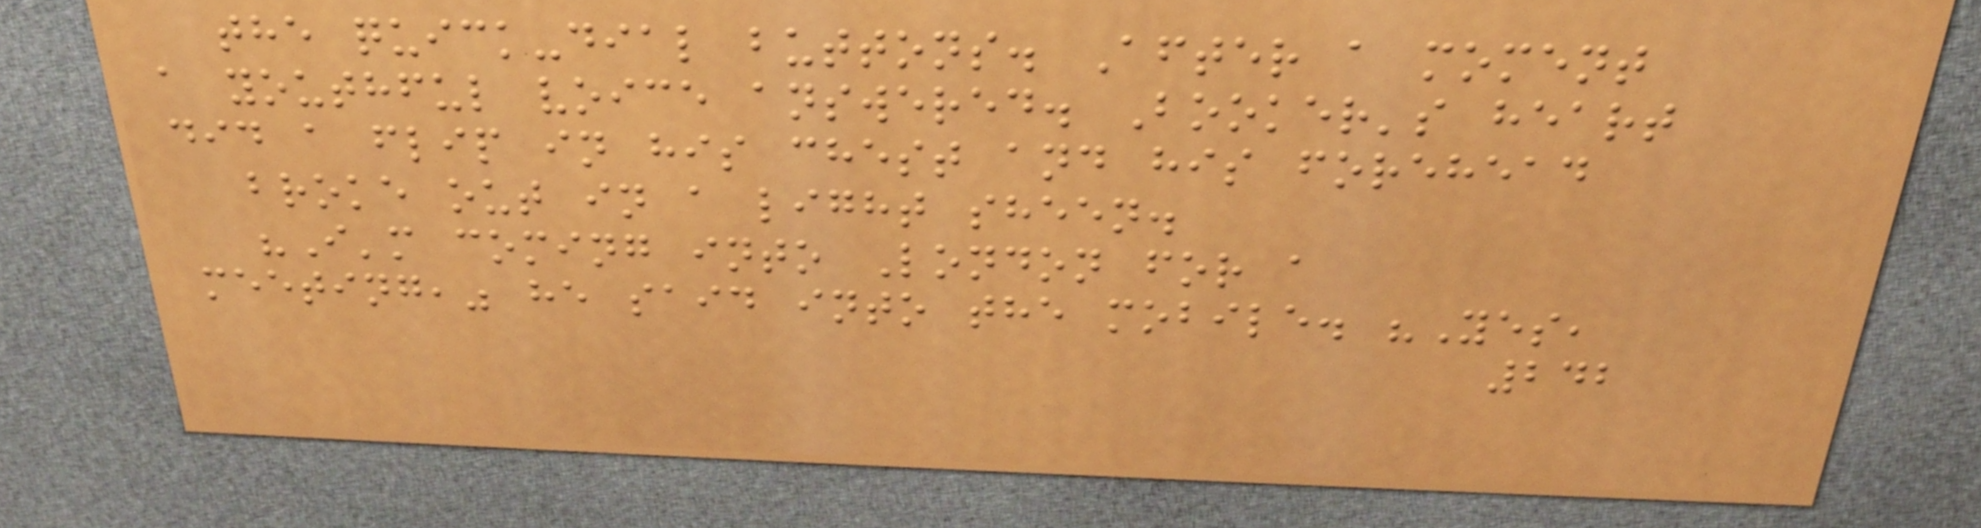the quick-dial buttons. After a moment
a youthful voice answered. Booker's heart
did a flip in his chest and his forehead
broke out in a light sheen.
"I'm coming into London for a
meeting," he said into the mobile. "Yes,
242
